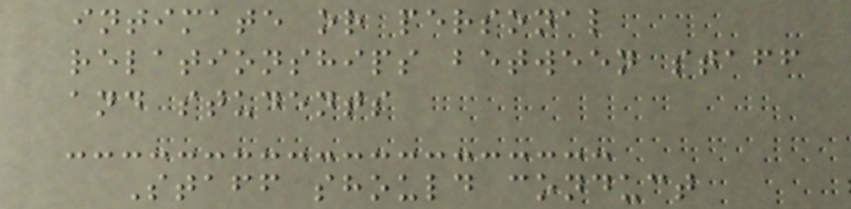intimate or personal
relationships between staff
and students
Staff should conduct
